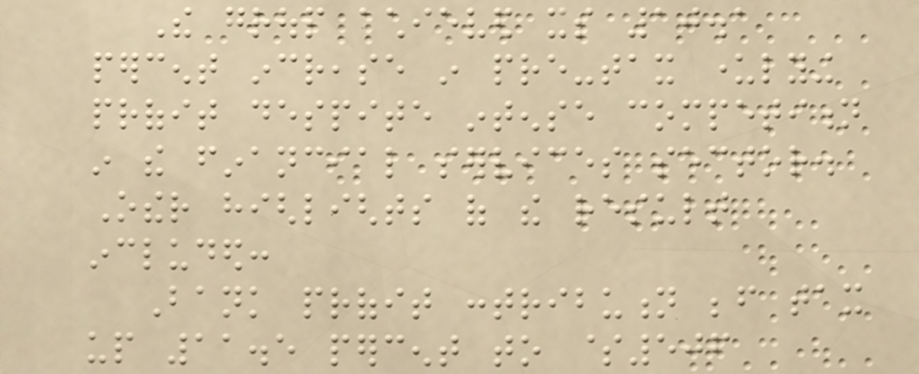The group achieved its 10.1
percent increase in pre-tax underlying
profit despite intense competition
in the financial services sector.
Other highlights of the result
included:
Bank profit contribution before tax
up 11.5 percent to $506
